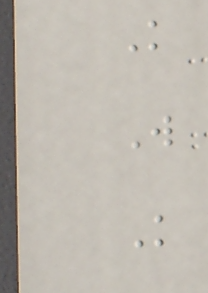K
W
K
